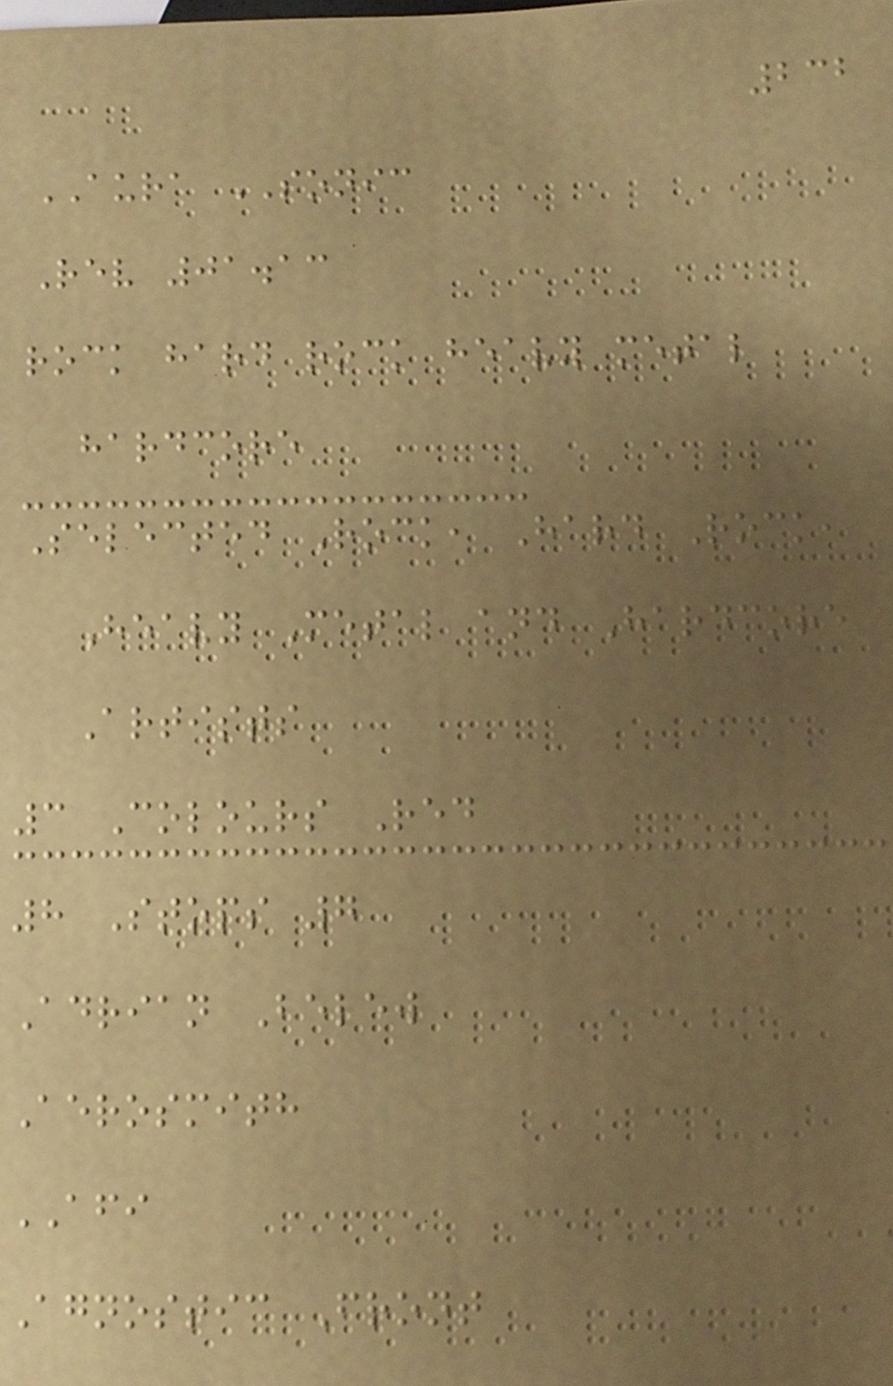232
AURA SONIC
Rev 01.13
rock hard rock heavy metal
hardcore
Selected Rock, Hard Rock,
Heavy Metal and Hardcore
Artists
3 Colours Red
8 Stops 7
Adrian Belew
Aerosmith
AFI
Agnostic Front
